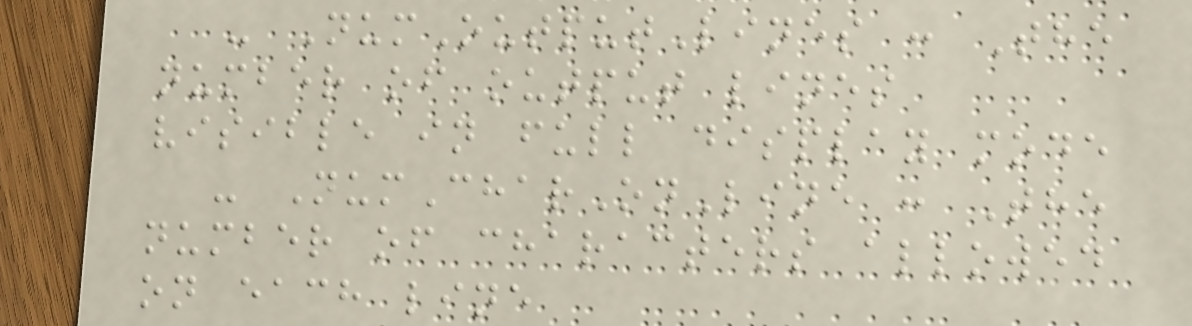- NumOutputLines : The
number of output lines
visible in full display mode
- NumCharOnLine : The
number of characters allowed
on each line
